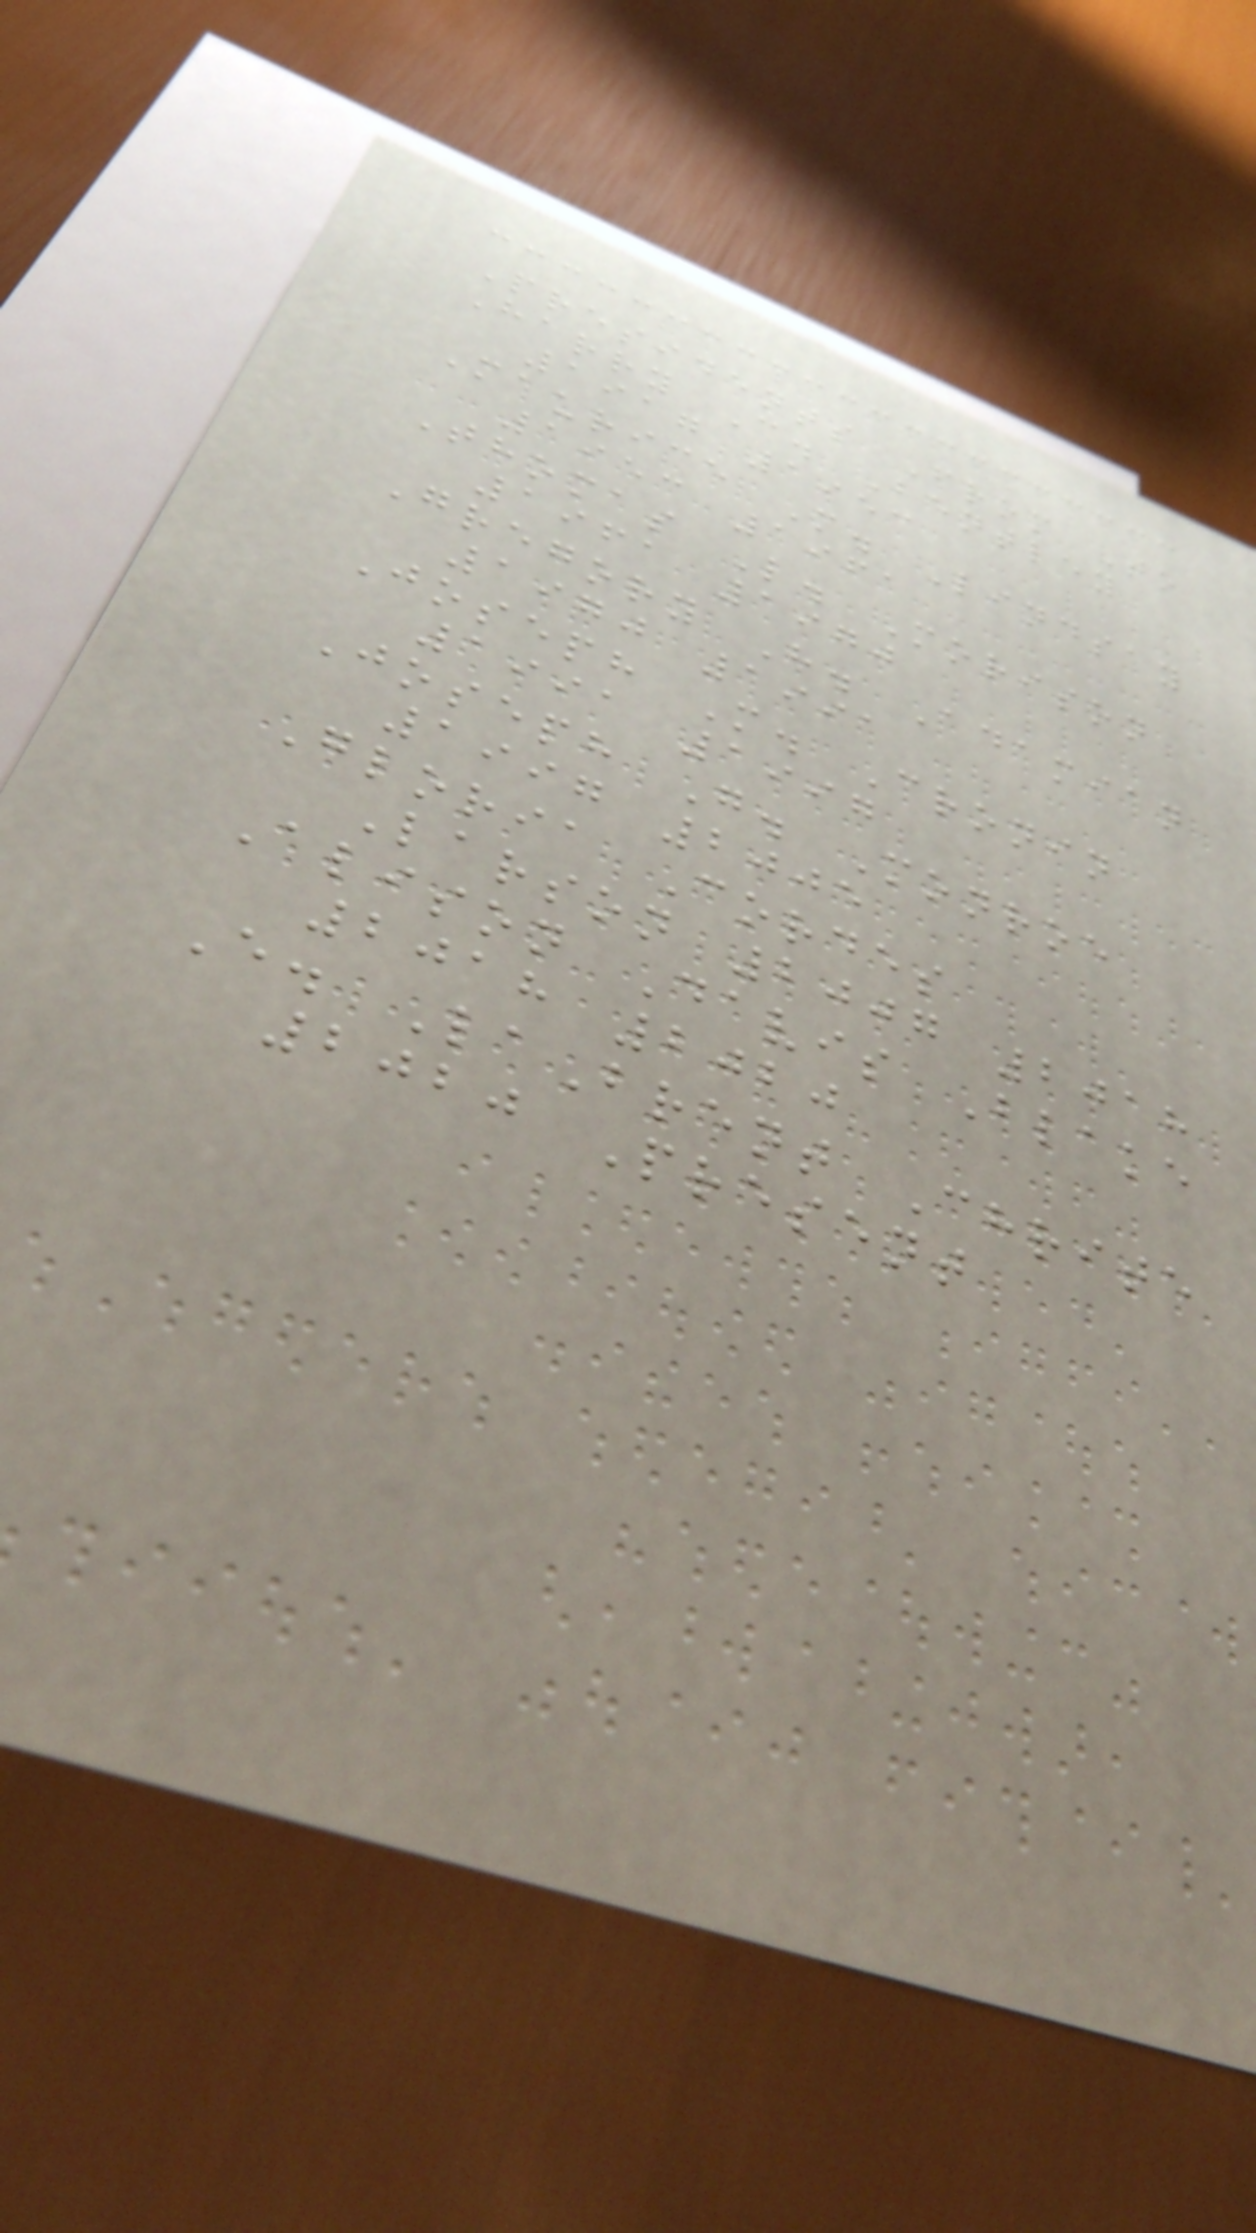Presidents From To
Harry C. Bentley
1917 1953
Maurice M. Lindsay
1953 1961
Thomas L. Morison
1961 1970
Gregory H. Adamian
1970 1991
Joseph M. Cronin
1991 1997
Joseph G. Monroe
1997 2005
Gloria Cordes
Larson 2007 2018
Alison Davis Blake
2018 2020
E. LaBrent Chrite
2020 Present
